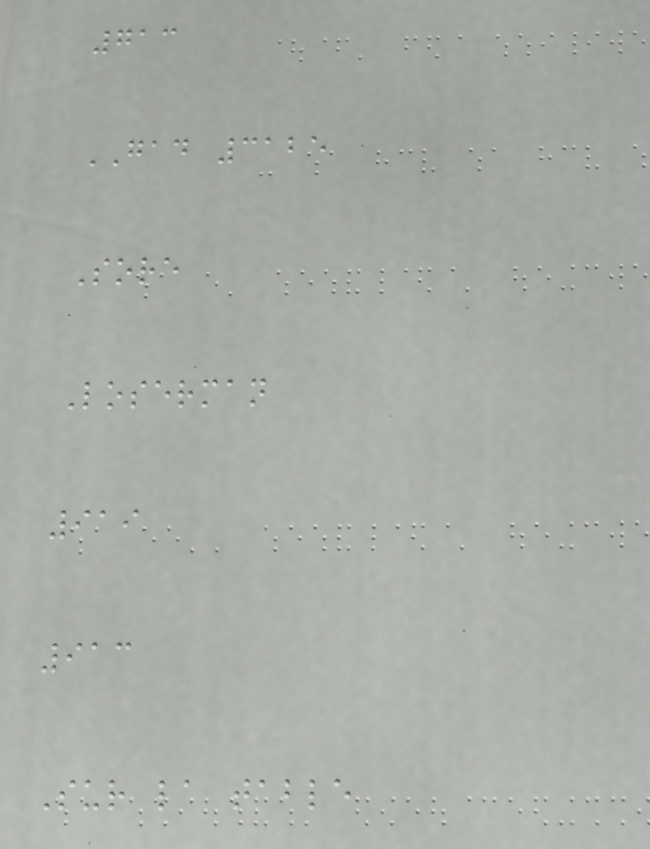713
GAD 3125
Sore
Loserman
919
913
Sur la table
